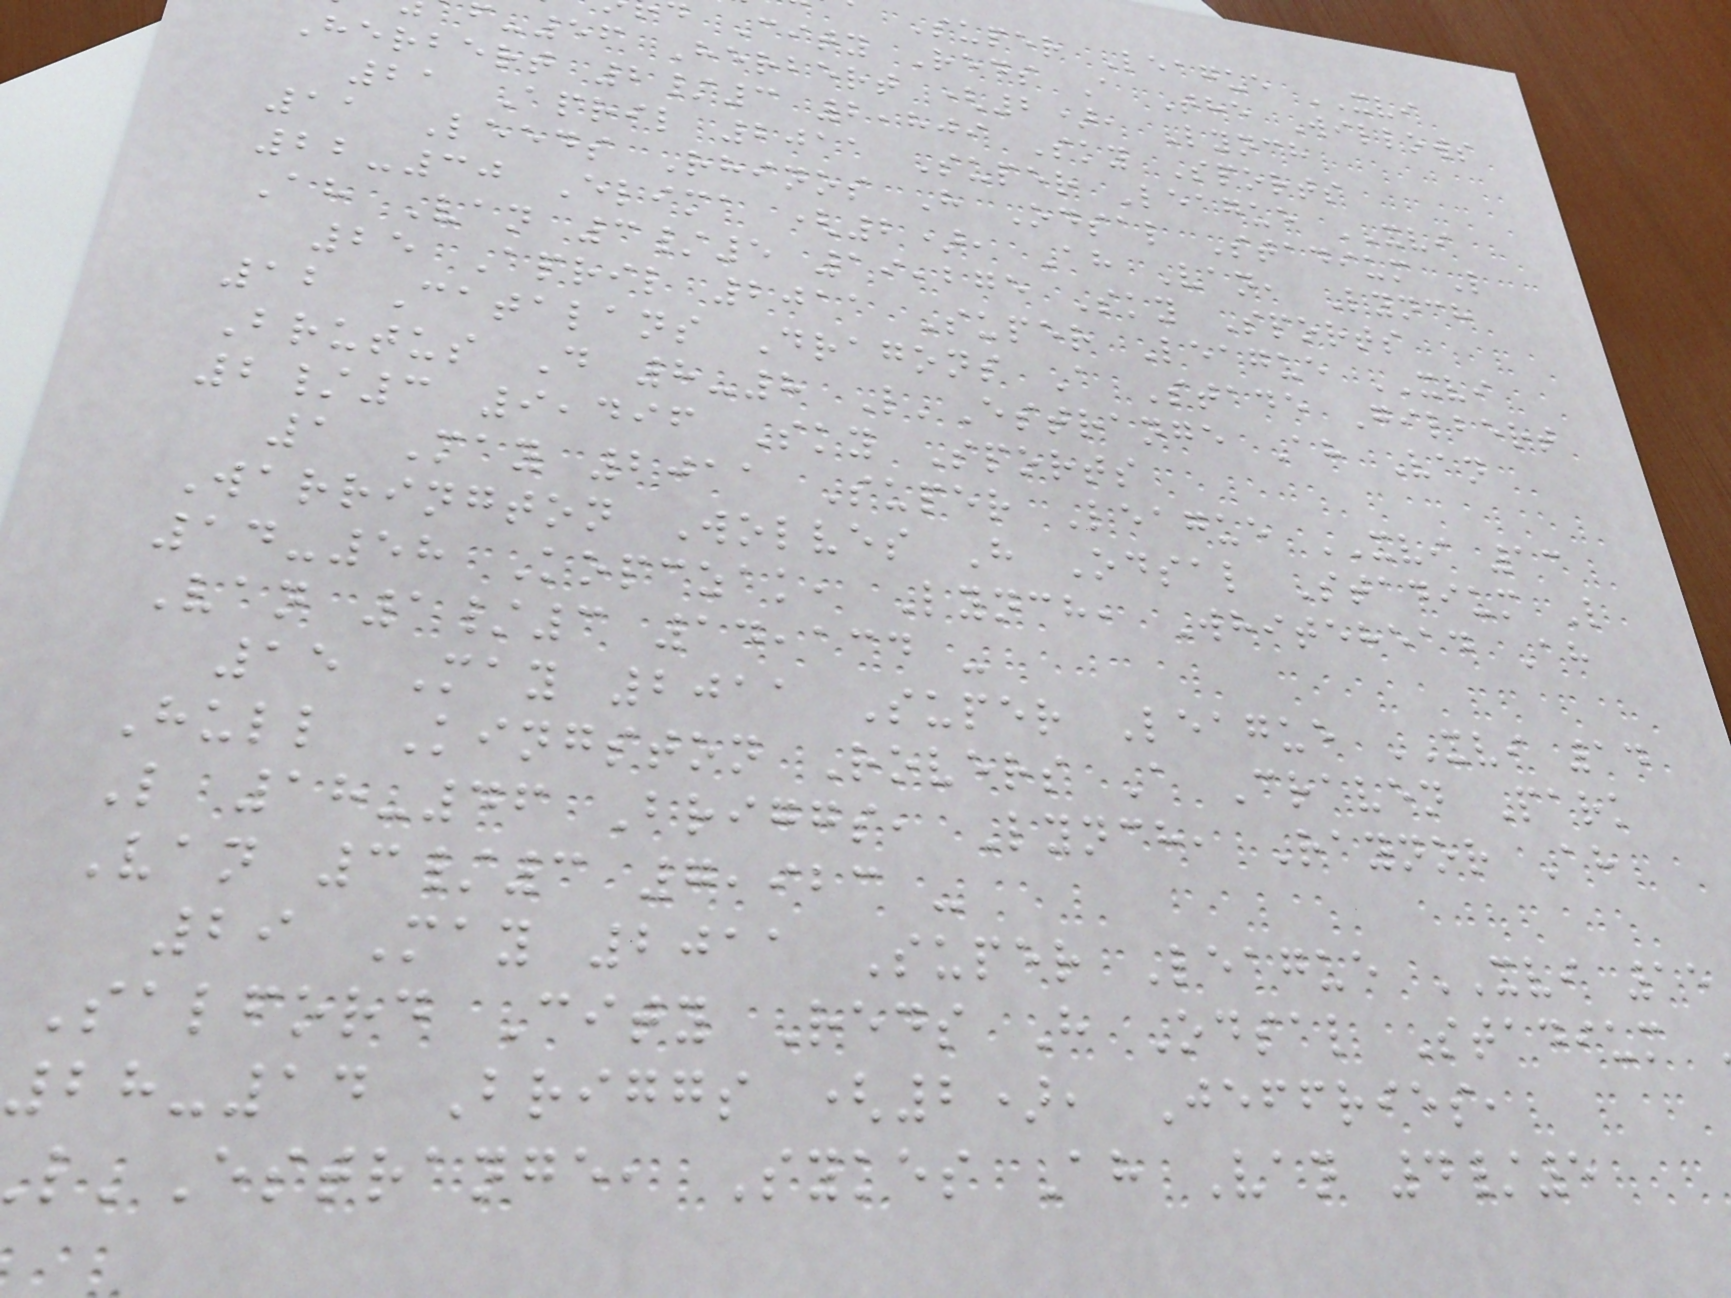Super League XVI
City Reds A The Willows
-56 Herbert (2), Lynch
Herbert 2/3 2,809 Sky Sports
21 April 2011 Super League XVI
11 Leeds Rhinos H Odsal Stadium L
22-30 Elima (2), Ah Van, Lynch
Ah Van 3/5 19,275 Sky Sports
25 April 2011 Super League XVI
12 Catalans Dragons A Stade Gilbert
Brutus D 8-8 L'Estrange Ah Van
2/3 9,496 Sky Sports
1 May 2011 Super League XVI 13
Warrington Wolves H Odsal Stadium L
14-58 Kopczak, Lynch, Whitehead Ah
Van 1/3 14,134 -
15 May 2011 Super League XVI 14
Hull Kingston Rovers A Craven Park
L 18-46 Briggs, Lynch, Raynor Ah
Van 3/3 7,923 -
29 May 2011 Super League XVI 15
Salford City Reds H Odsal Stadium
28-14 Briggs (2), Jeffries,
'Estrange, Sykes Ah Van 4/5
